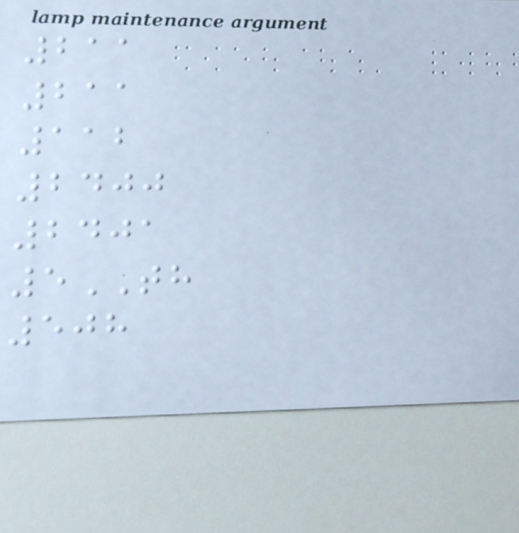211
211
112
2400
2401
5TH
508
